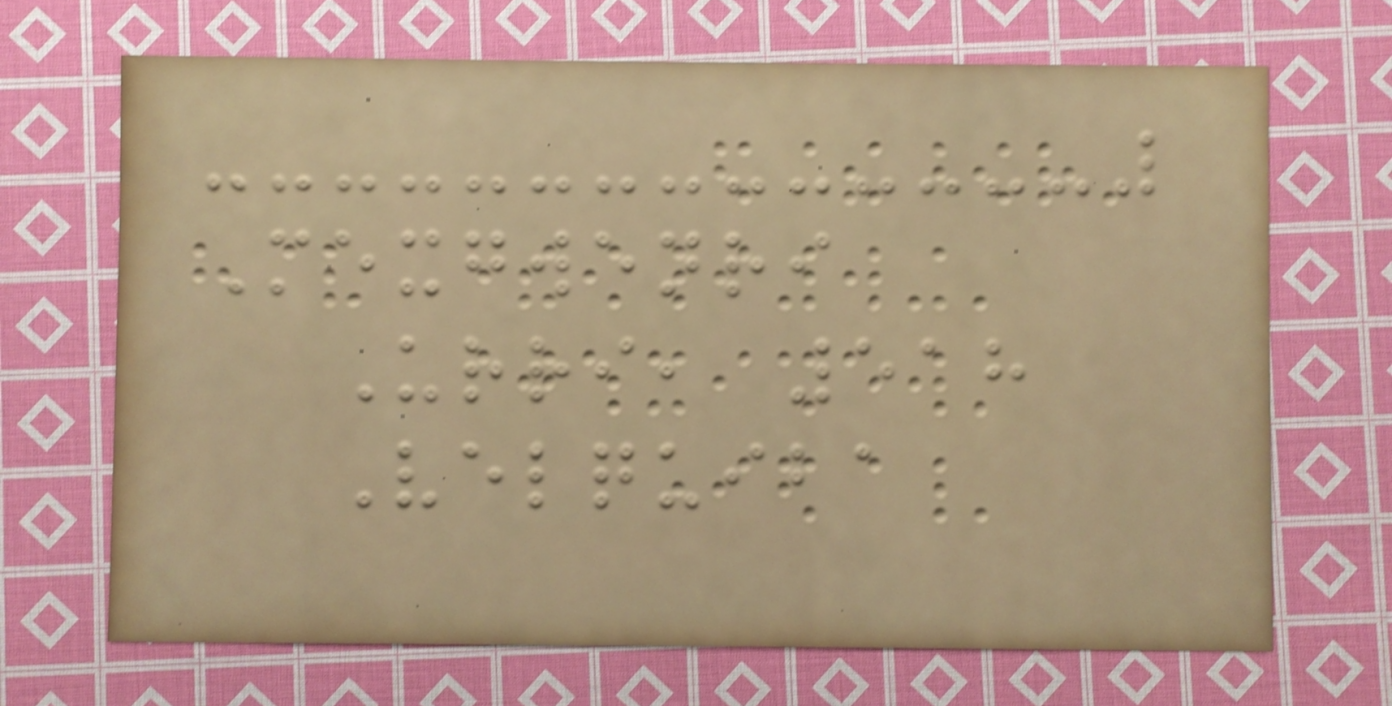Mexgwenri
Urri, 518
Velquiba
